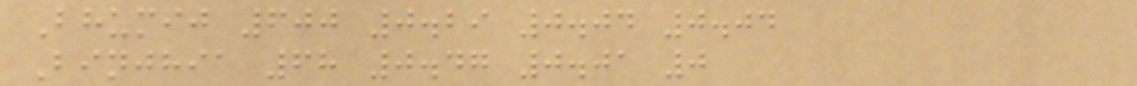Bhumij 600 0.29 0.04 0.04
Binjhia 68 0.47 0.01 0
